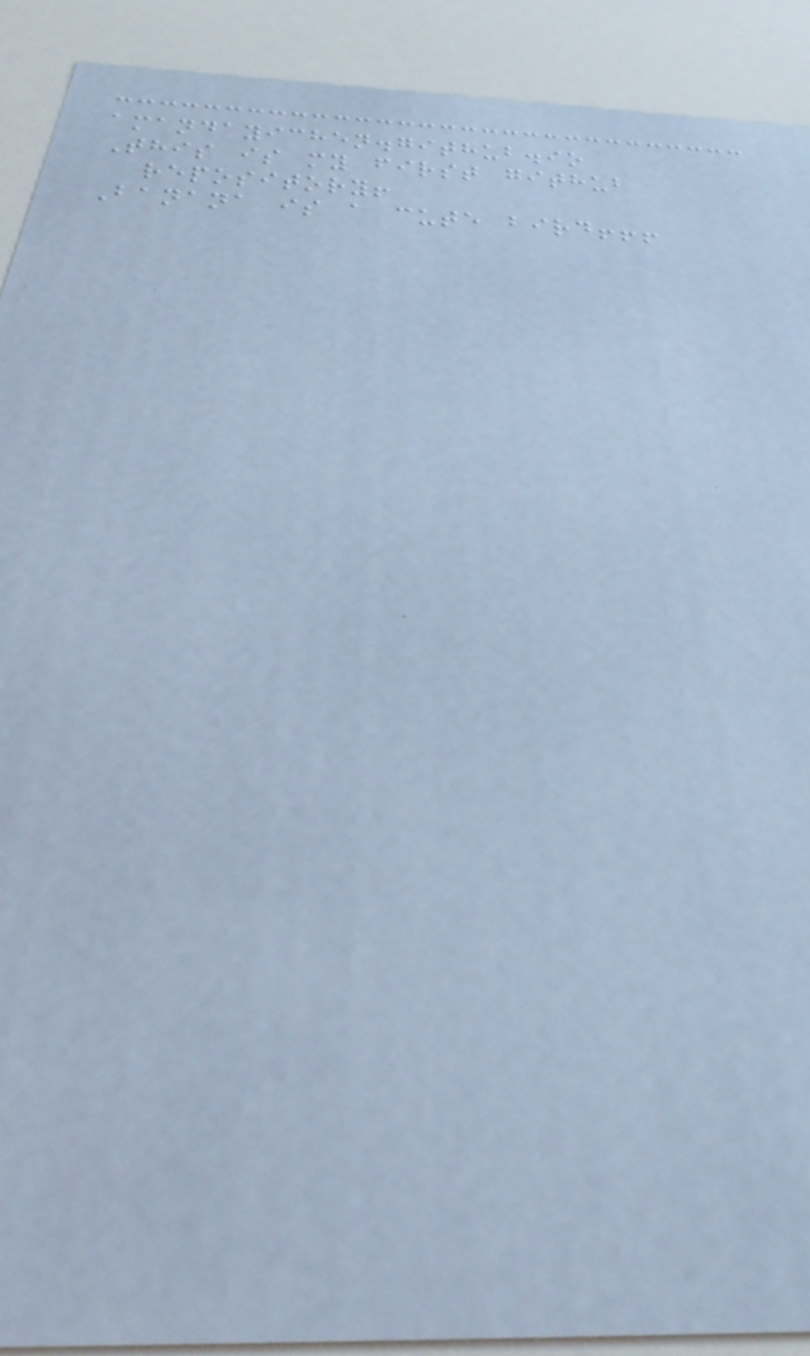amandayichen.github.io
This is my first github
repository!
Banana is a cute bird!!!
